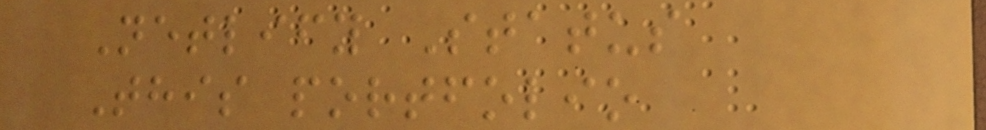Netlify Status
This portfolio
